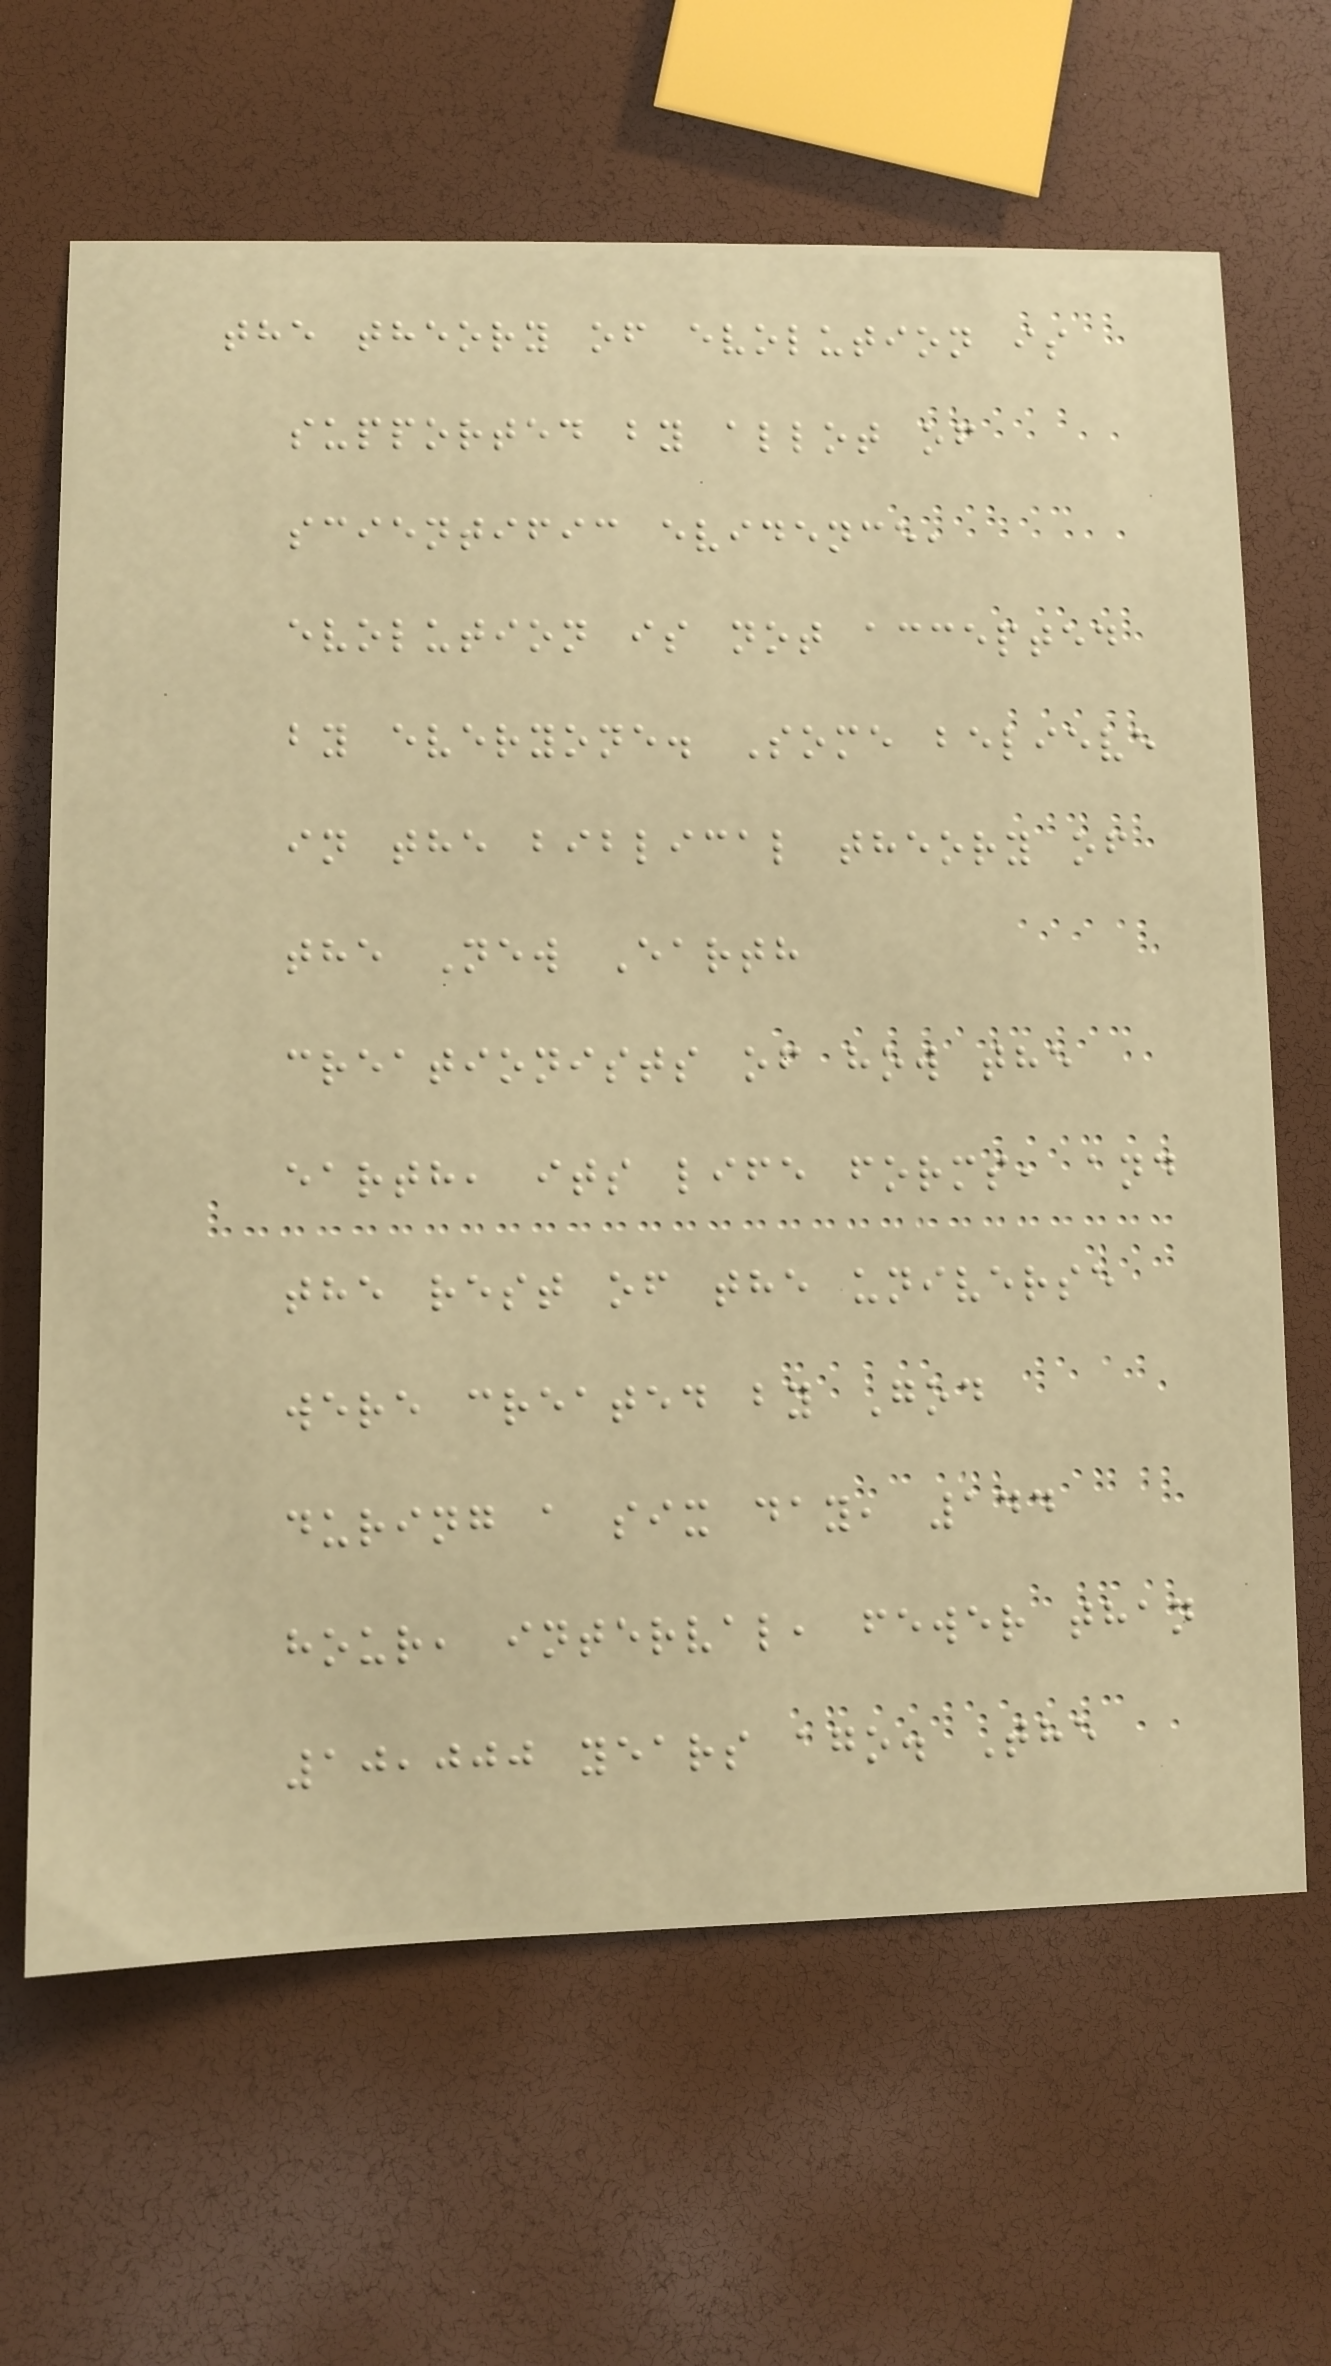the theory of evolution is
supported by allot of
scientific evidence,
evolution is not accepted
by everyone. Some believe
in the biblical theory of
the New Earth
creationists of how the
earth, its life forms, and
the rest of the universe
were created by God
during a six day, 144
hour, interval, fewer than
10,000 years ago. The
